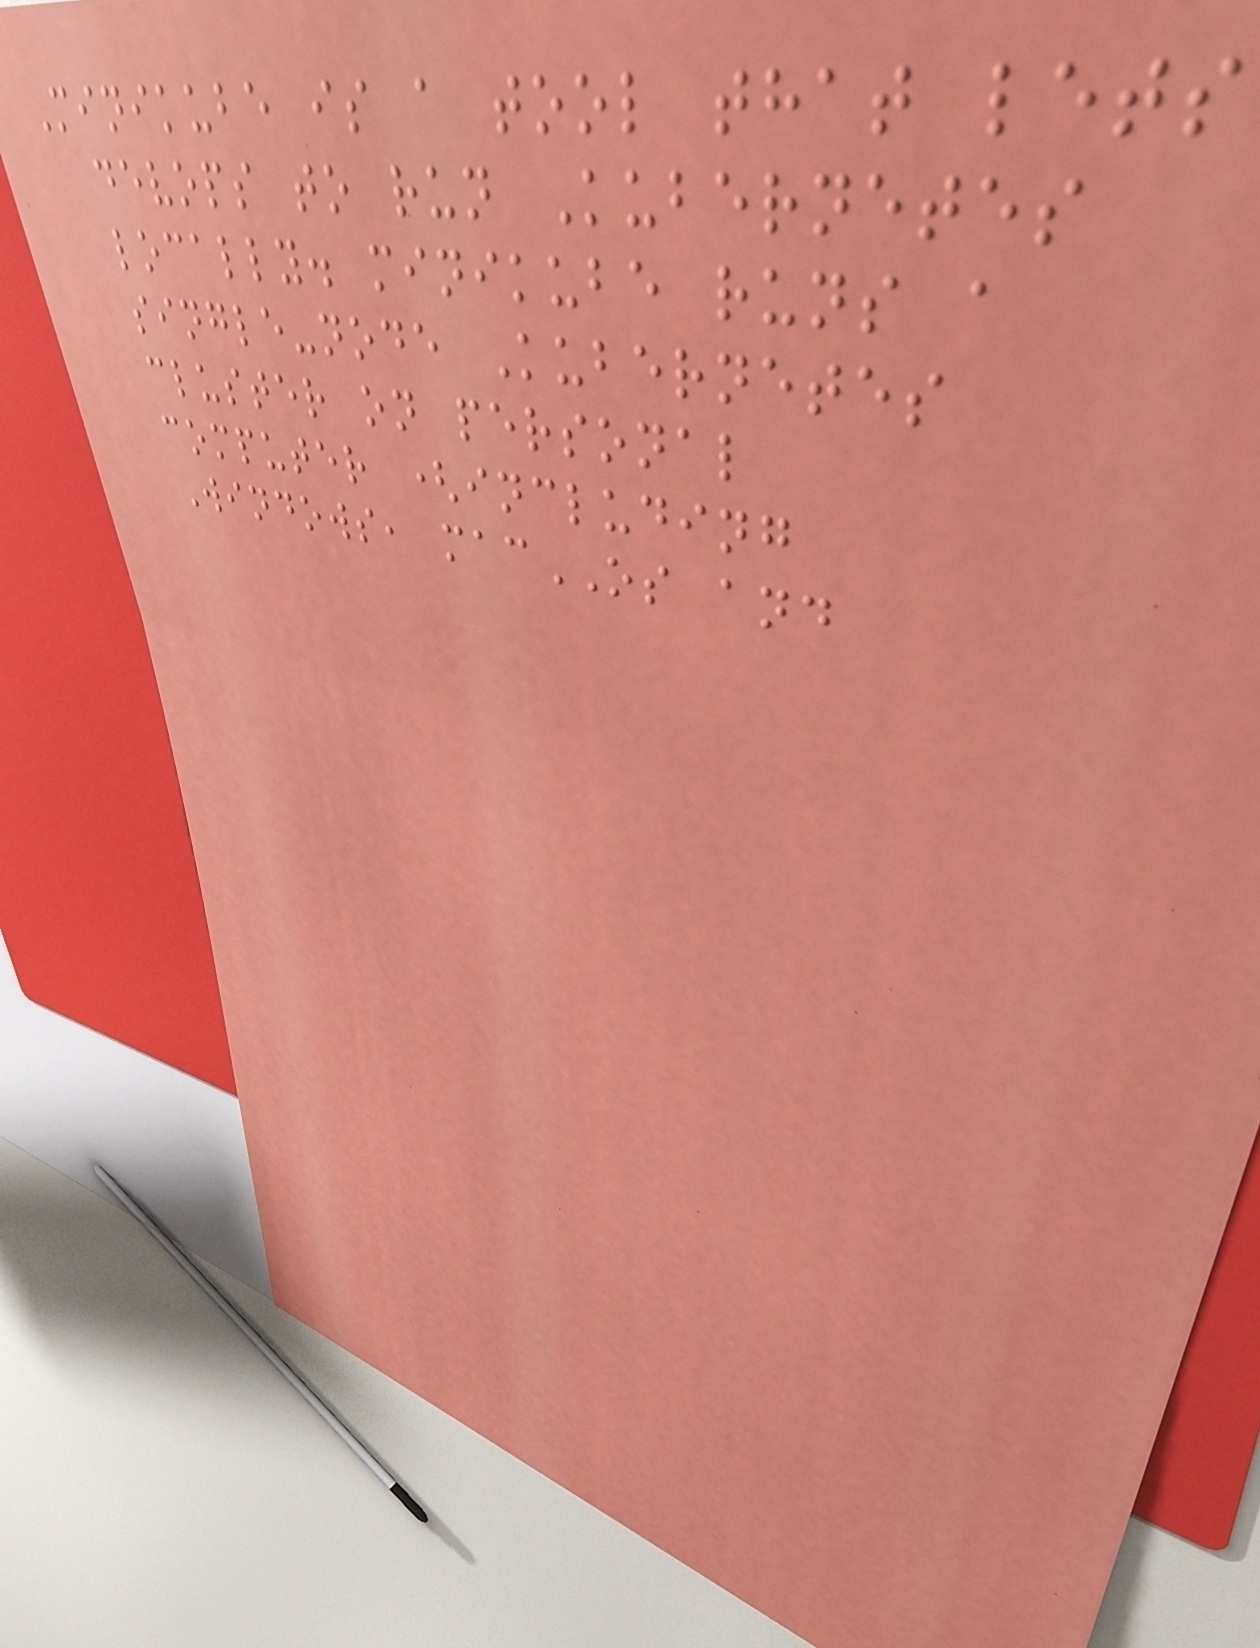Minikube is a tool that lets
devops to run Kubernetes
locally. minikube runs a
single-node Kubernetes
cluster on personal
computer (including
Windows, macOS and
